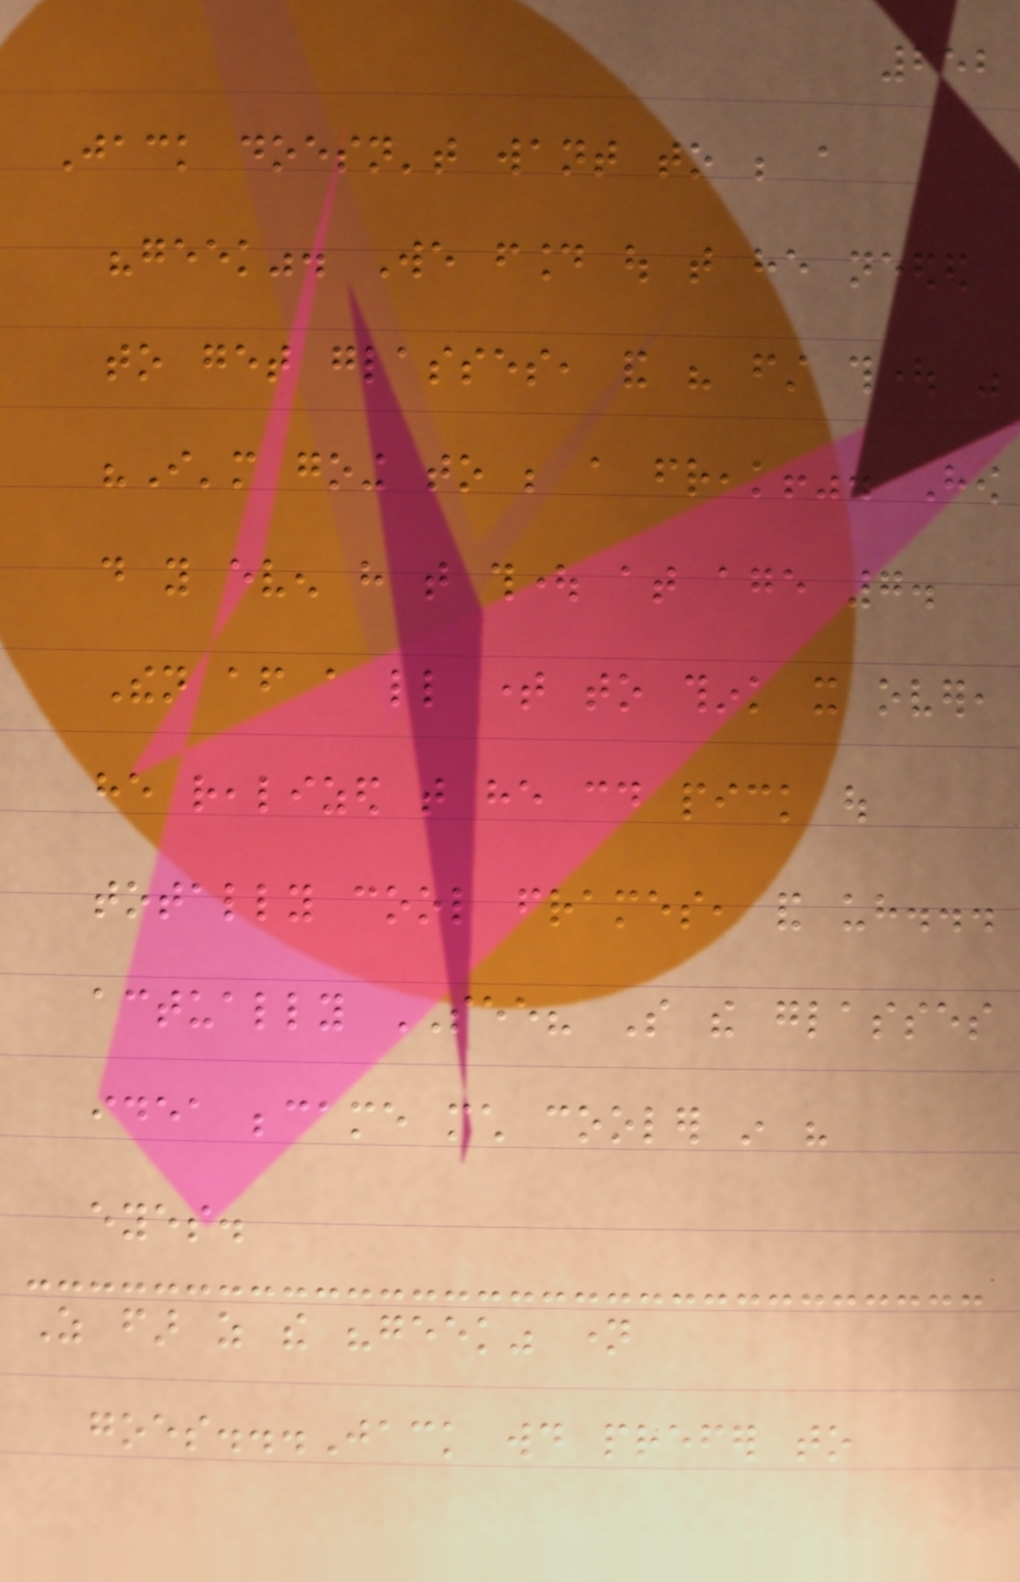252
Jack doesn't want to be a
"geek". We found out that he needed
to get glasses, and his first thought was
"I'm going to be a freak!". How
do you even have that thought at age 7.
Then after a little time to think it over,
he realized that he could pick out
totally cool frames, and uh...
actually SEE? So the glasses
idea became much cooler in his
eyes.
As far as the "geek" name
goes...Jack would prefer to
